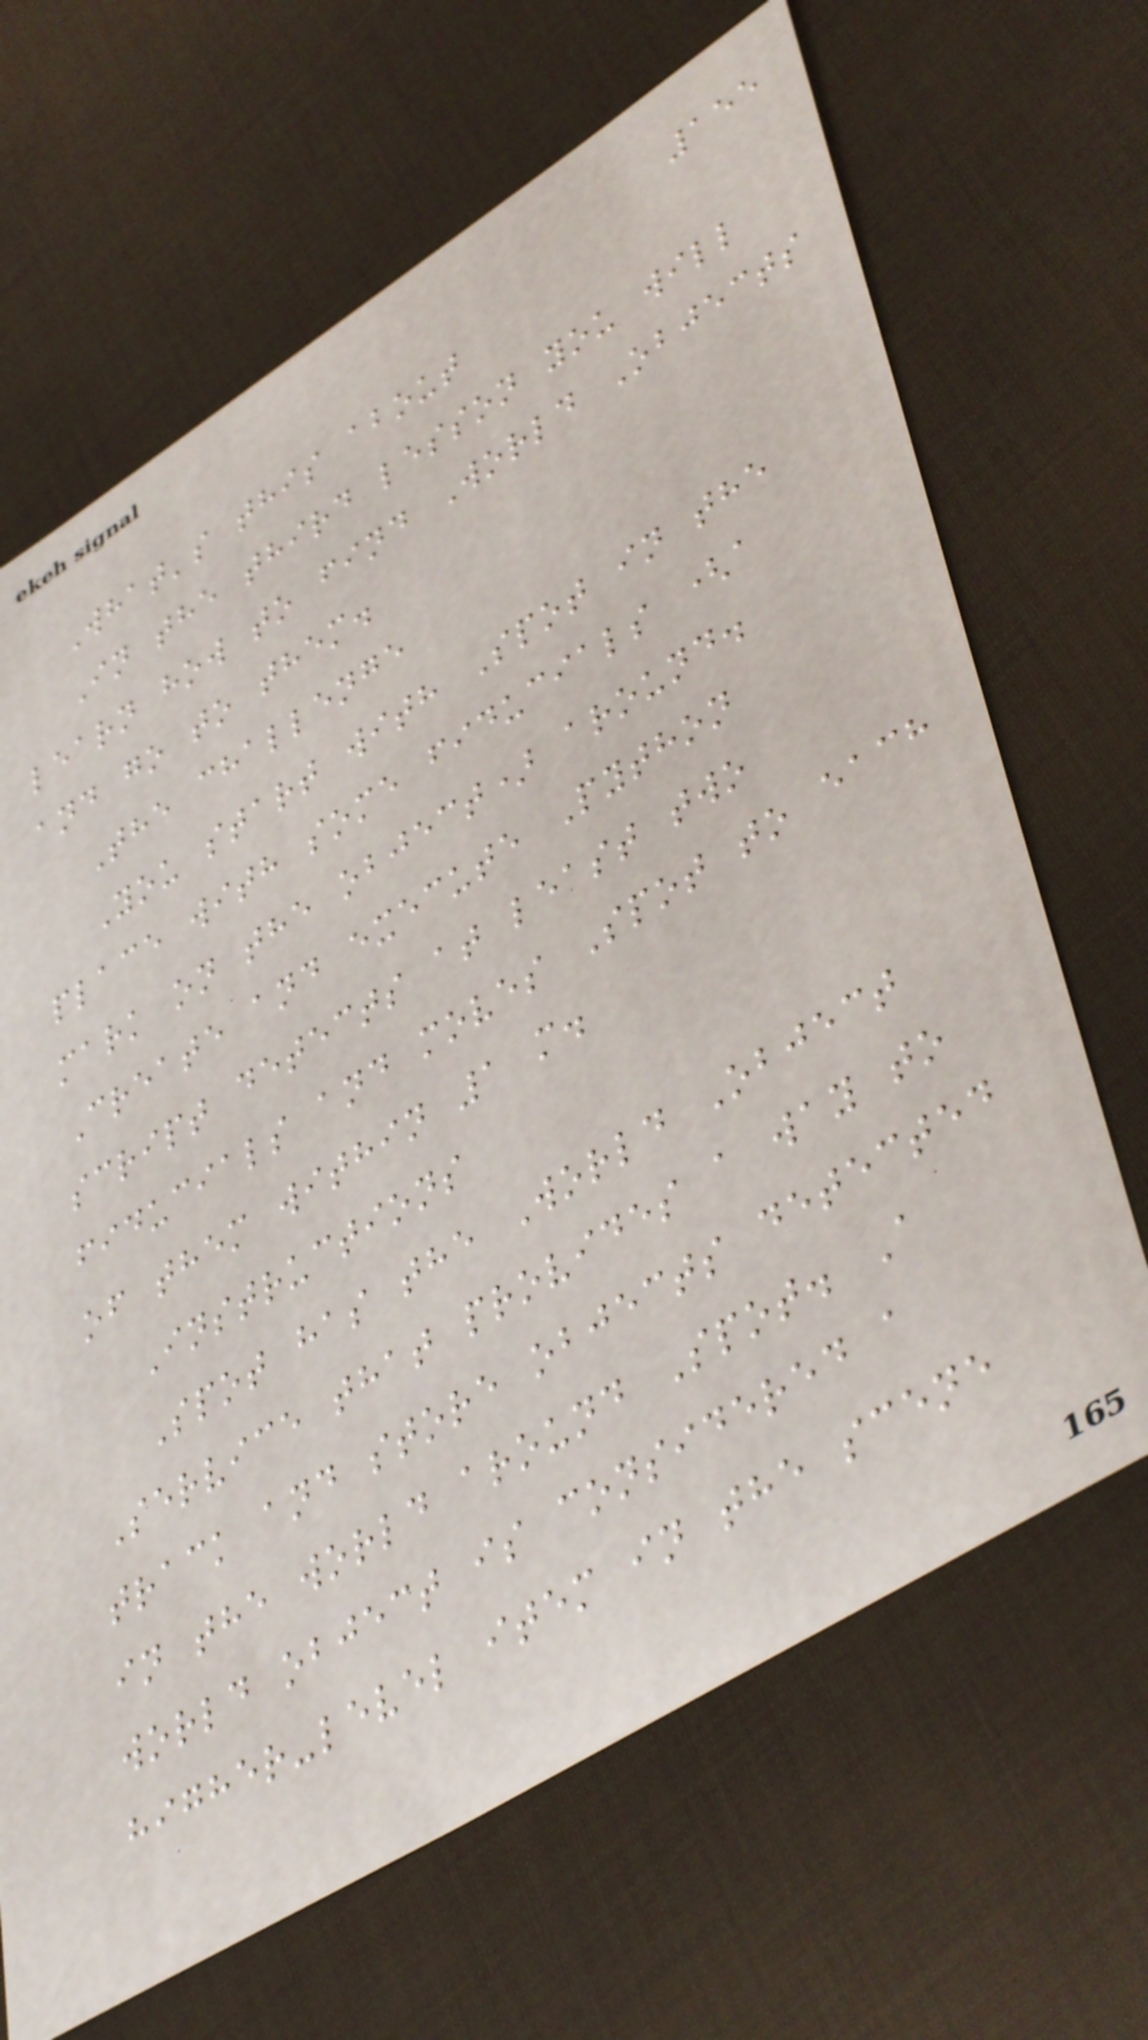155
What's this about
In the third lesson you will
learn how to find World Objects
and go to them.
The challenge
You start with Spot in the
place with some fiducials (a
mark on the object) around.
Create and execute Python
script detects at least two
fiducials and moves Spot to each
of them within 1 m.
Instructions
Spot has the World Object
Service that provides a way to
track and store objects detected
in the world around Spot. A
world object is considered a
higher-level item in the scene
